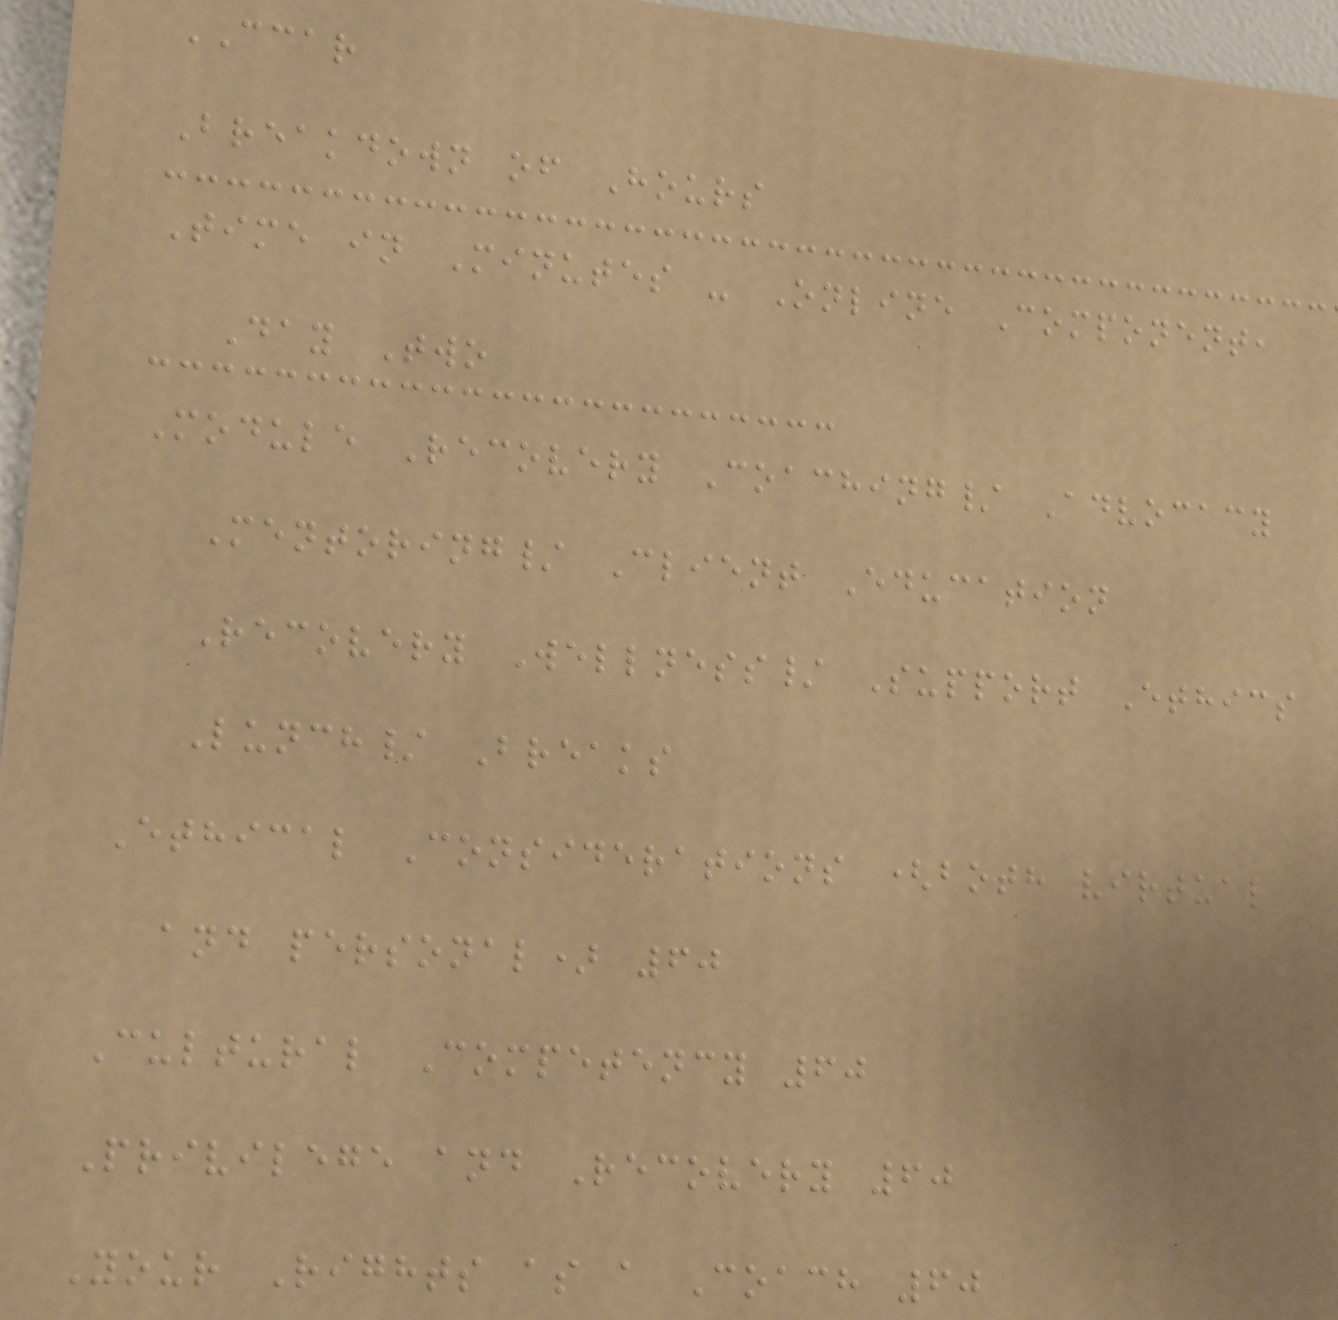CCAR
Breakdown of Hours
Time in Minutes - Online Component,
Day Two
Module Recovery Coaching/ Advocacy
Mentoring/ Client Education
Recovery Wellness/ Support Ethics
Lunch/ Breaks
Ethical Considerations (both virtual
and personal) 60
Cultural Competency 60
Privilege and Recovery 60
Your Rights as a Coach 60
